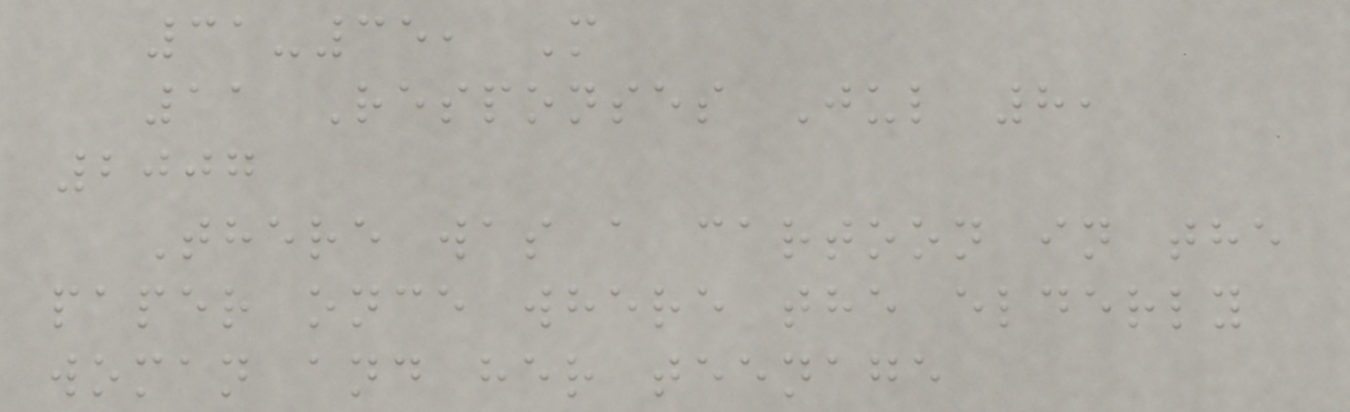31-35, M
11 Responses Jul 8,
2007
There was a cartoon in the
paper once where the elderly
woman and her teenage
